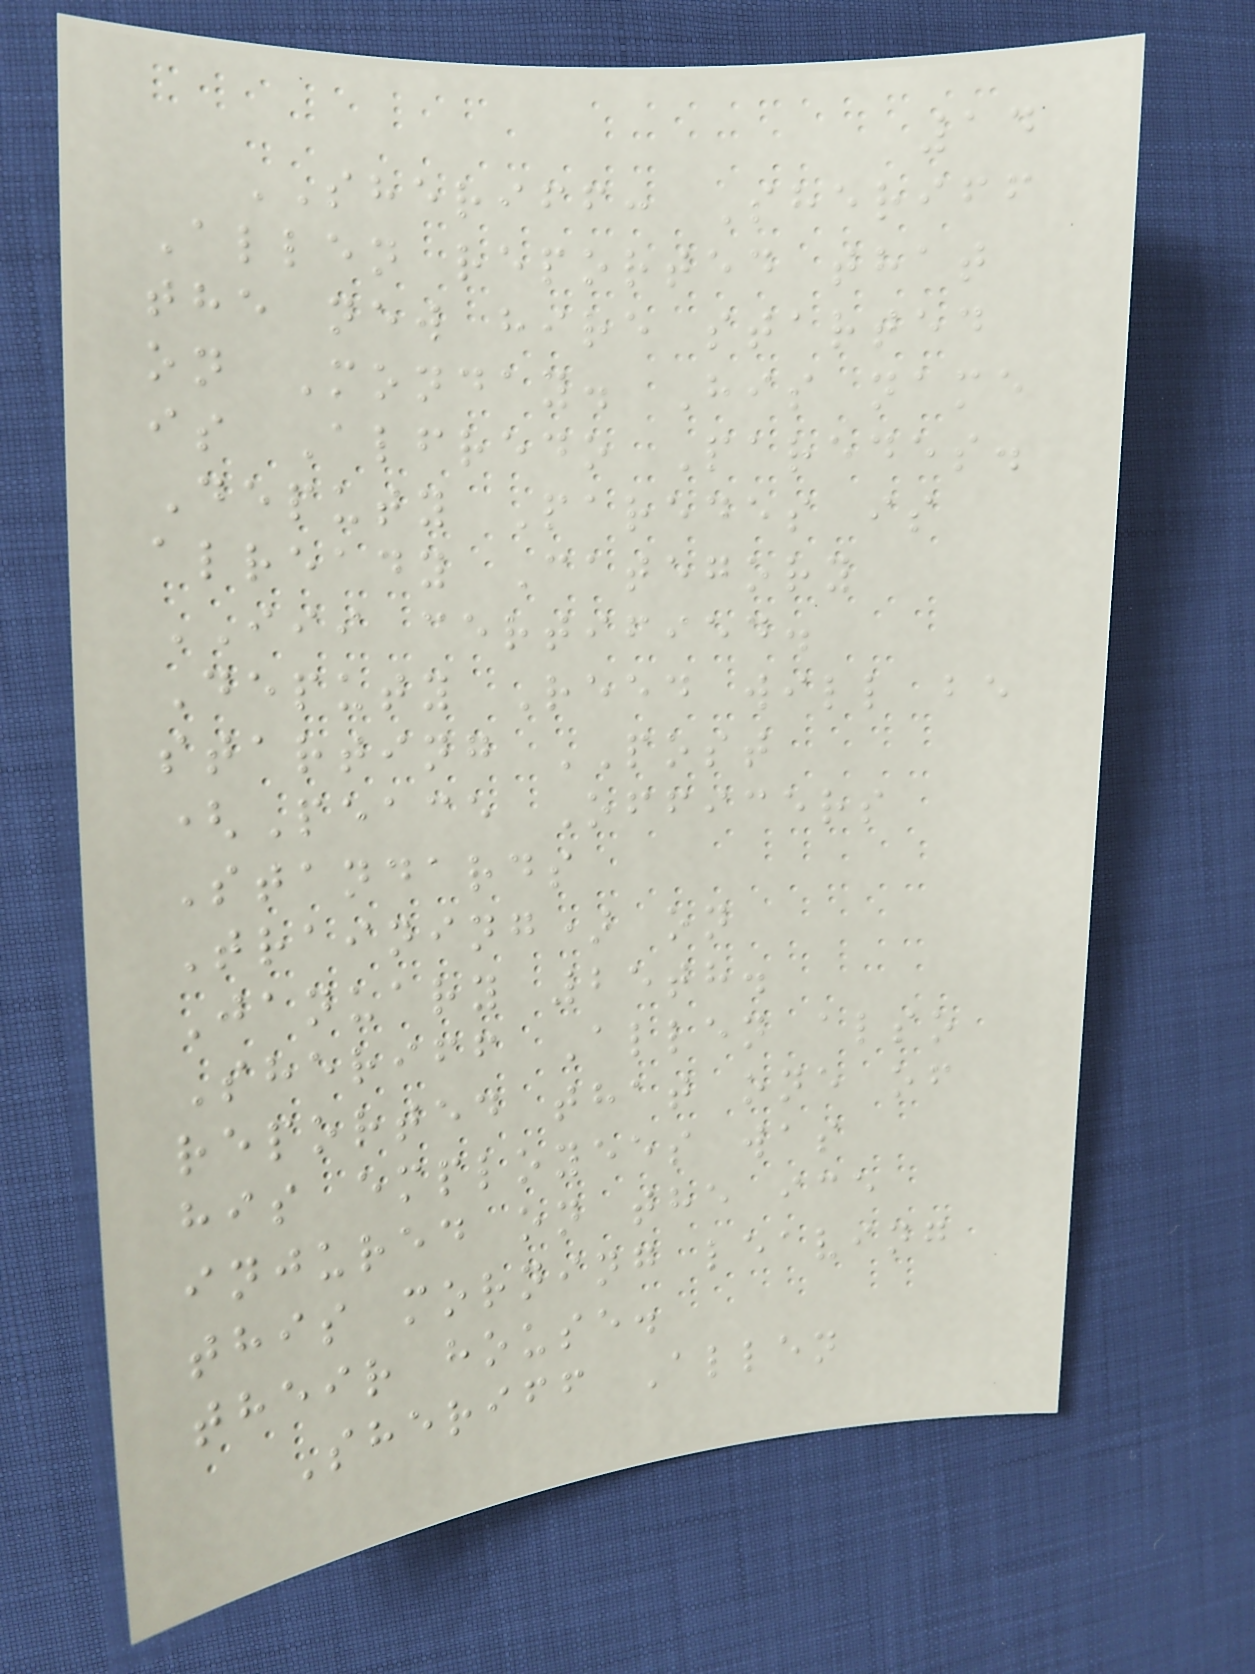14
SHERIFF: Sheriff
Allen reported that
the new hire started
on Monday. His name
is Alfredo Paredes.
Deputy Paredes is
already Category
III certified.
Deputy Reed will be
starting POST
(Peace Officers
Standards
Training) on
January 25th.
Sheriff Allen also
reported that one of
his employees was
injured on the ice
this morning leaving
their house.
Sheriff Allen
